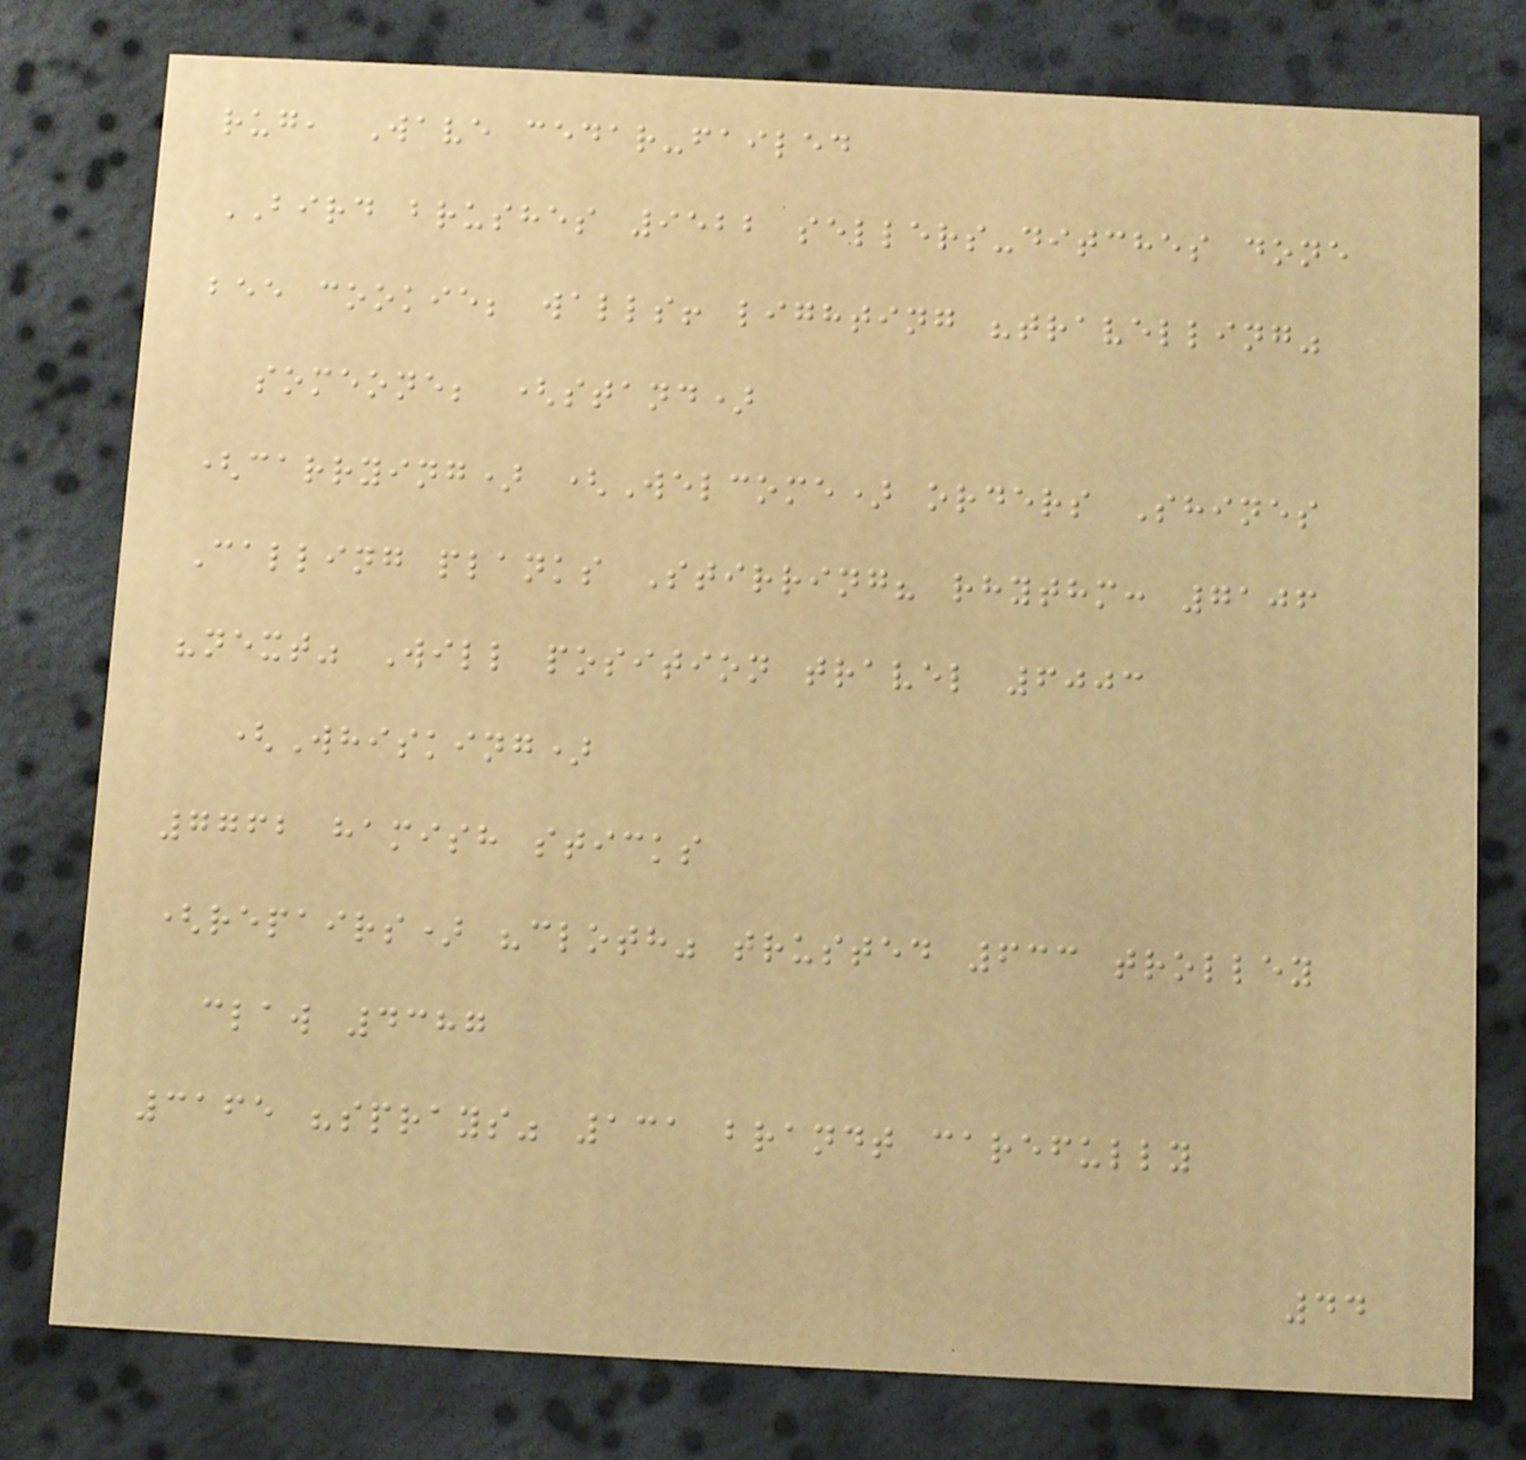rug, Wave cedar-failed
BIRD brushes 9522 sellers-ditches done
bee cookie; walls! lighting "travelling"
someone; (stand)
(carrying) (Welcome) orders Shines
Calling planks Stirring? rhythm: 7106
"next" Will position travel 6003
(Whisking)
7762 hamish sticks
(repairs) "cloth" trusted 633 trolley
claw 4387
3165 "sprays" 131 brandt carefully
44
